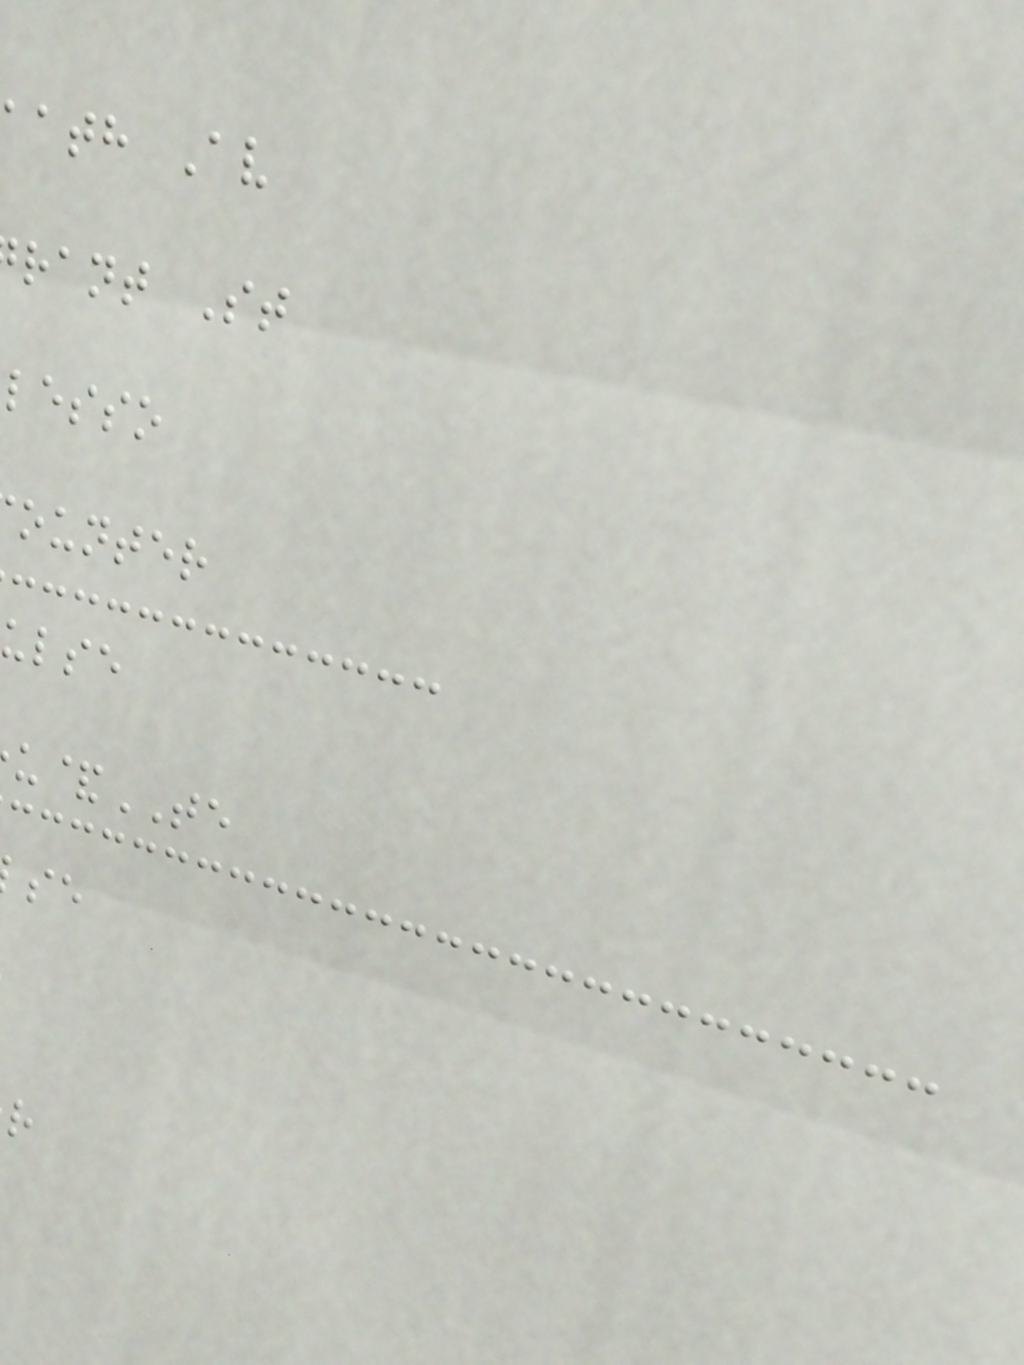aath Av
rant St
lesso
ounter
ulse
&TE
